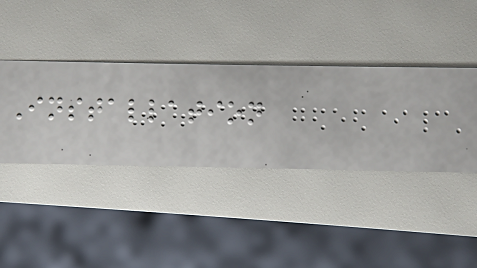Installation
